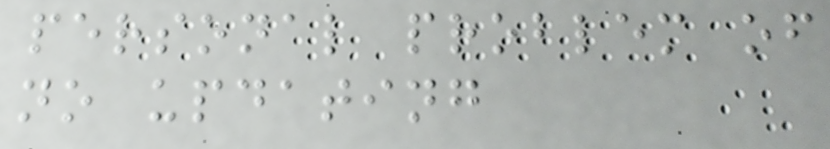personal problem of
no updating
